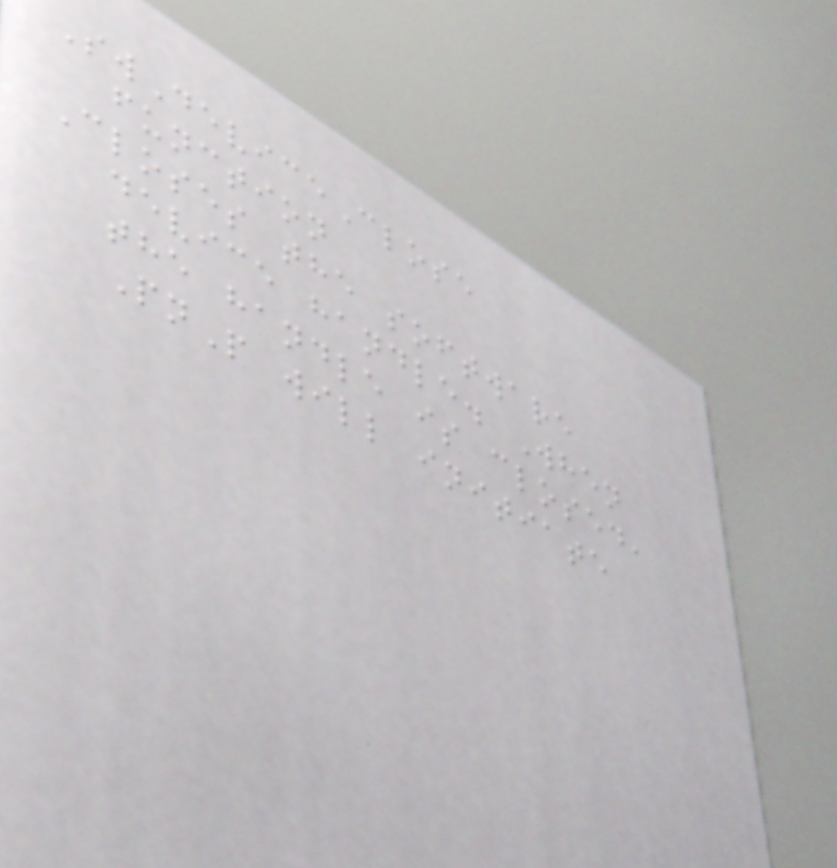SwDeviceClose
function
Closes the software
device handle. When
the handle is closed,
PnP will initiate
